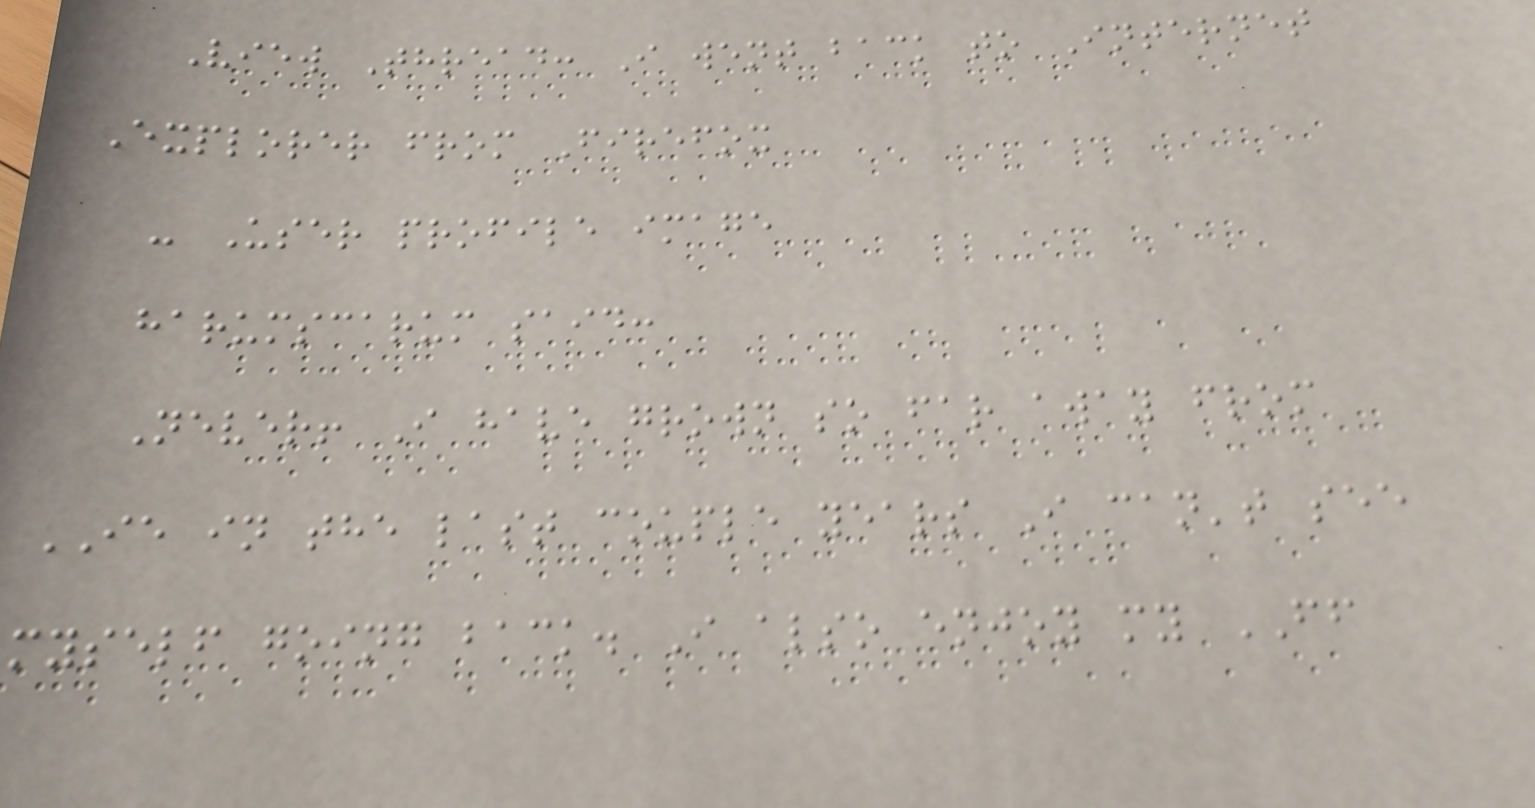View Thread: I went back to Internet
Explorer from Firefox
- User profile image
harumscarum said:
Never! I have grown so far away from
IE in the last couple years I can't see
myself going back. I also enjoy my FF
